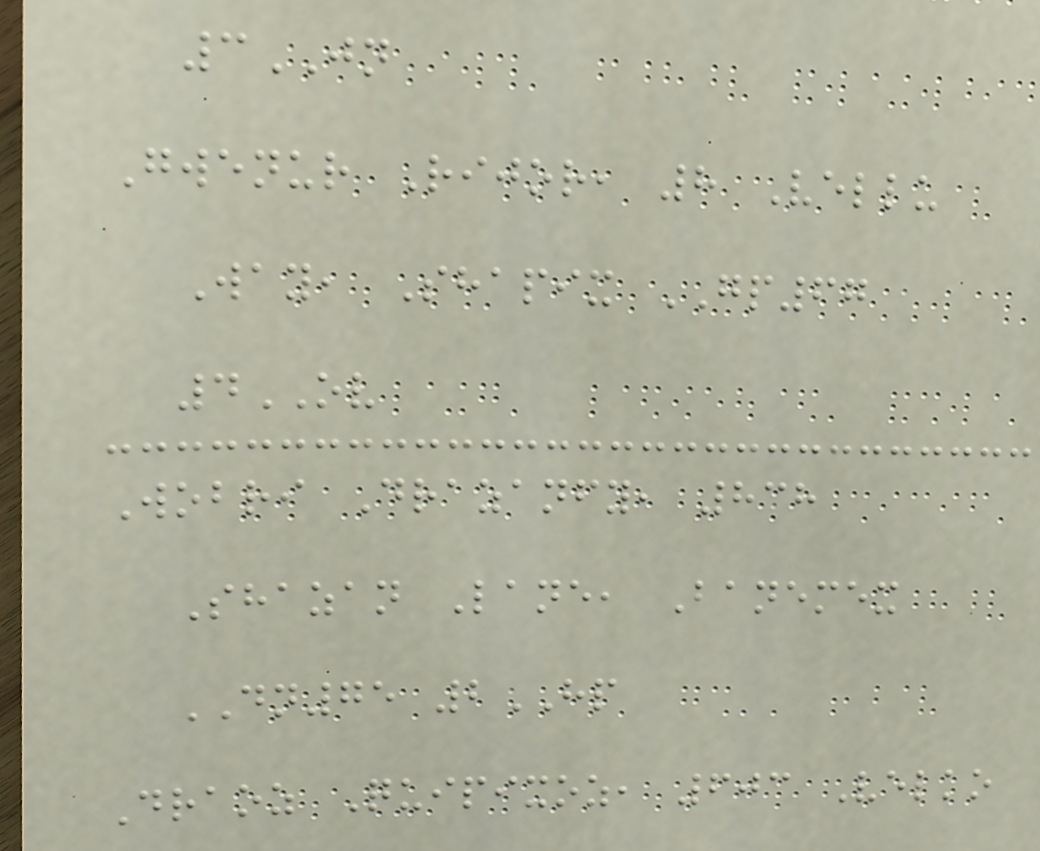3JN
Gwenur Rijor, 8 Vellu
Way, Shapix GP67
4OV
Wobri Drazanfy, 838
Shazan Lane, Banemex
DN75 2HP
Draoz Quipixoz, 603 Velko
